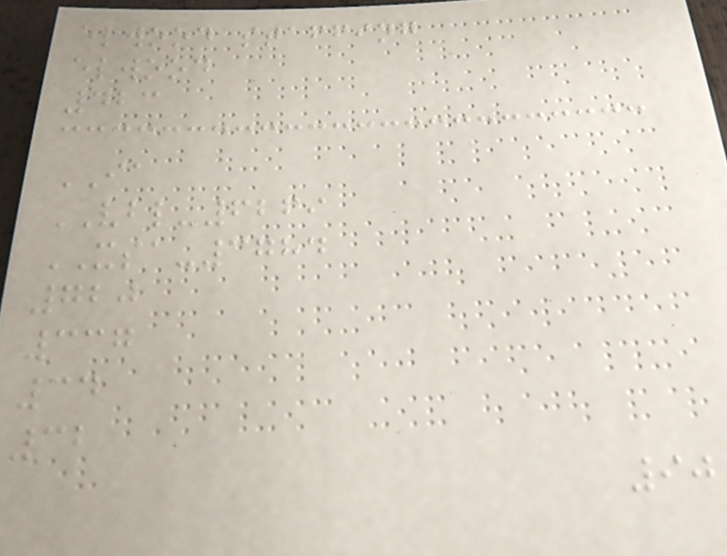elwood staffing
elwood
423
IA
VBL-6269
XSA-3784
720
337
34
32
90
